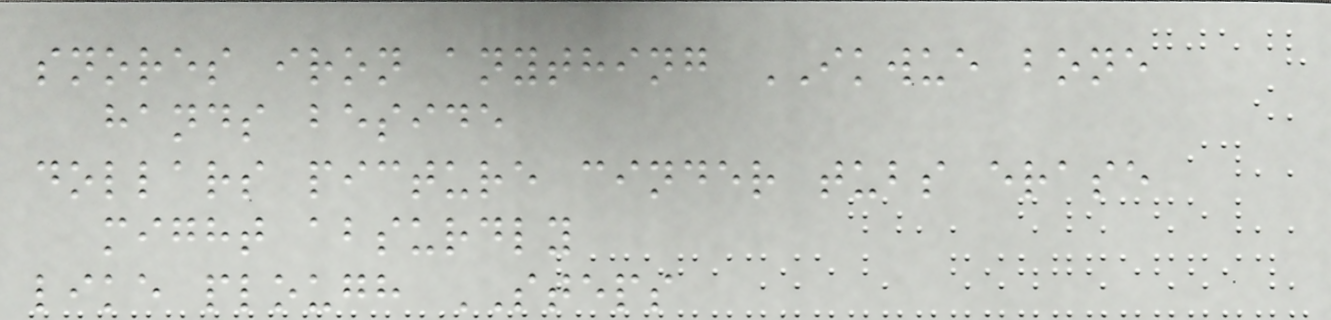snores iron anything IKWUE bone
hands beside
dollars picture cinder tubs erase
might absurdly
like plough STEPS
